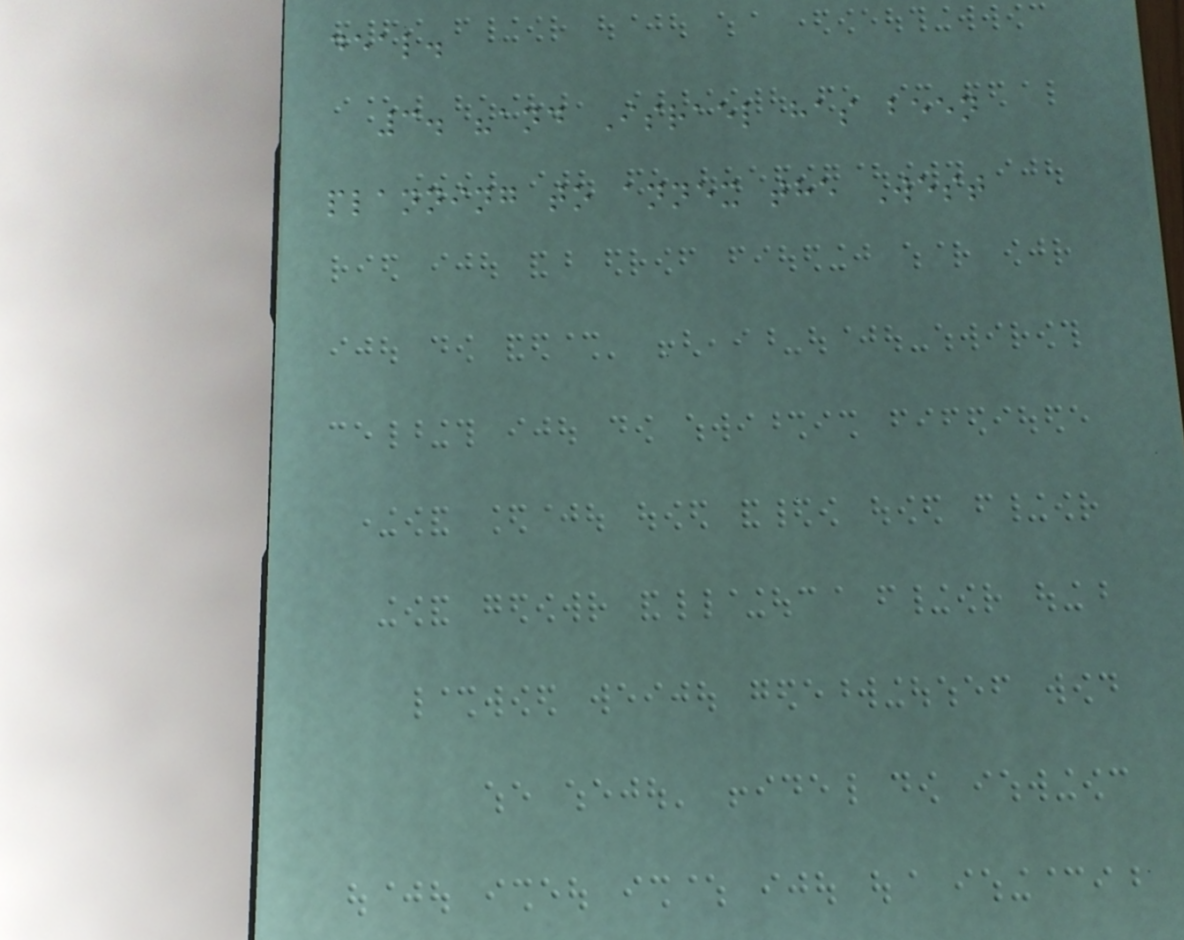deal.
3. "and Israel has been
planning to annex the West
